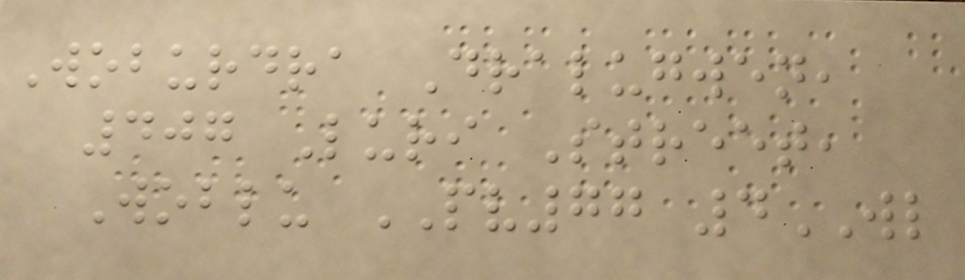Woburdra Dralugwen,
407 Luri Street,
Woblu PV77 4WL
